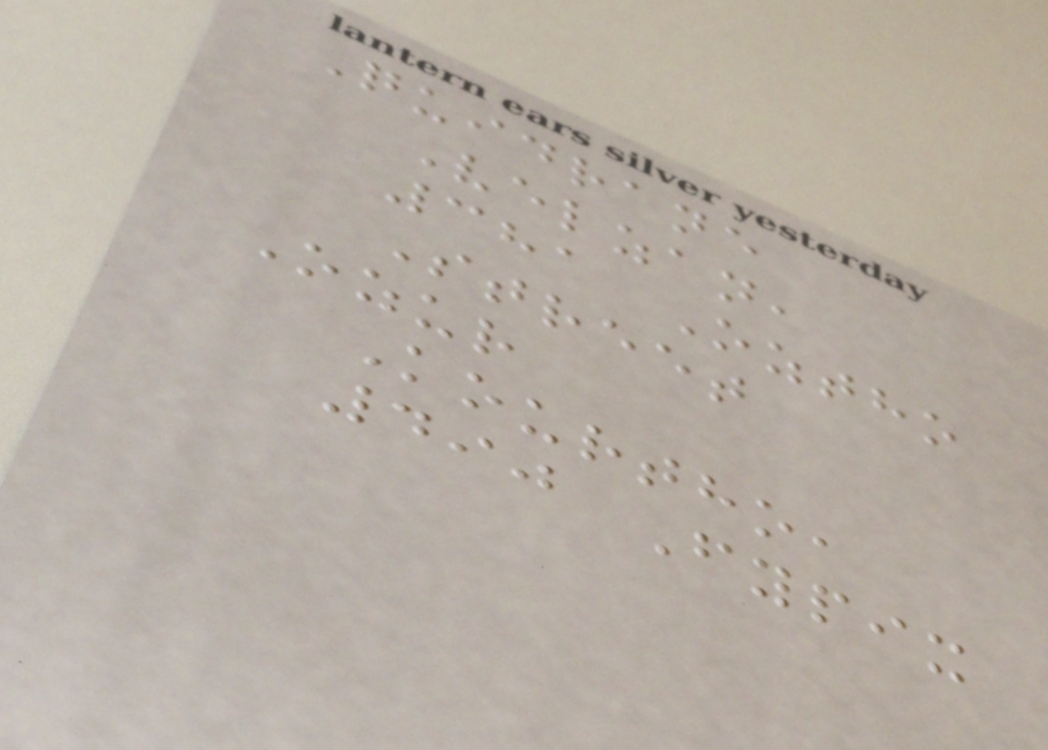Quidrane
Velzan,
381 Oztho
Street
Ozur
Kourtho,
490 Fypix
